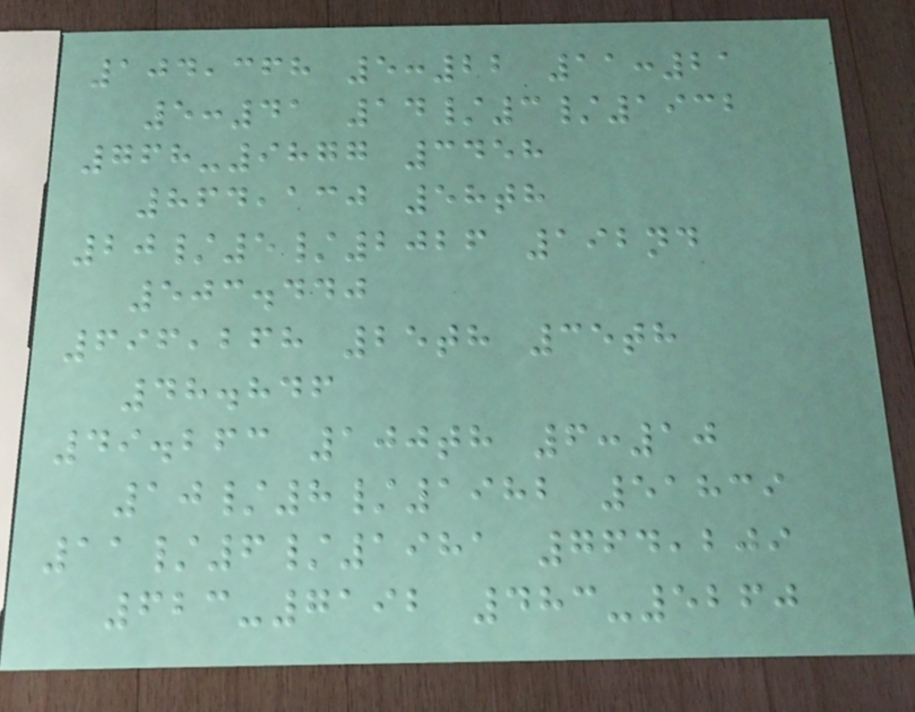104,368 5:22 11:21
5:41 14/3/1932
768-9877 3458
864,130 58th
20/5/2026 192nd
503.440
696,268 25th 35th
48.846
49.263 100th 6:10
10/8/1982 51839
11/6/1981 764,209
623-7192 483-5260
